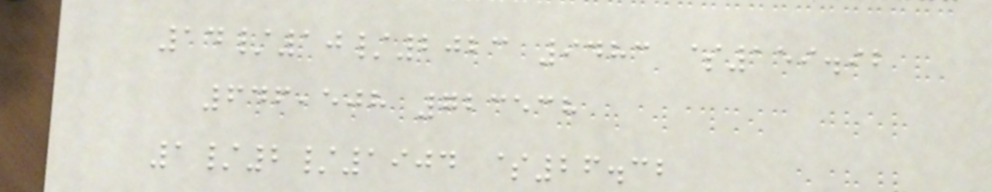14/10/2023 9483 $159.92
646,508 723538
1/2/1904 $26.32
